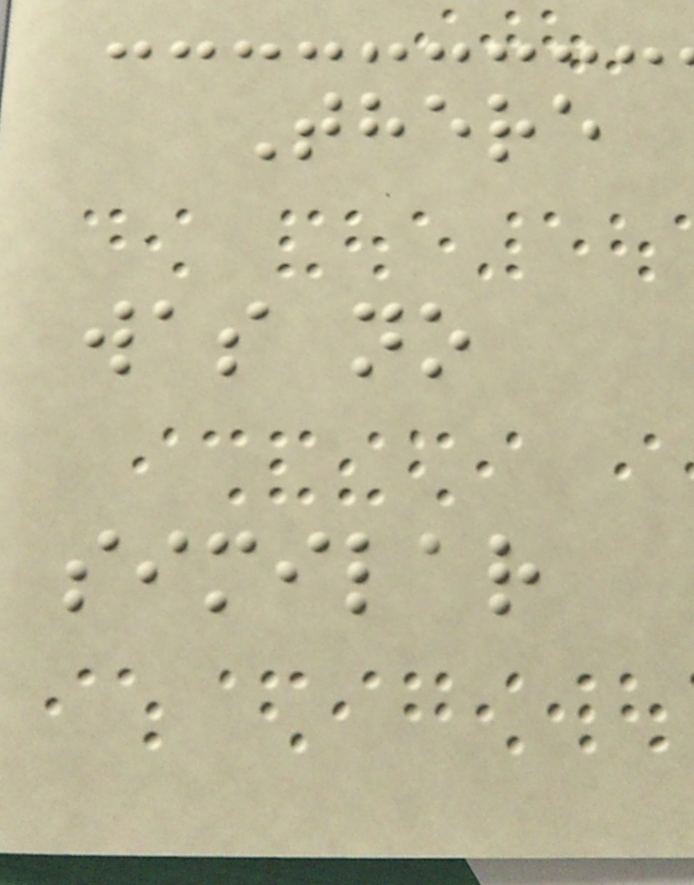There
was no
similar
